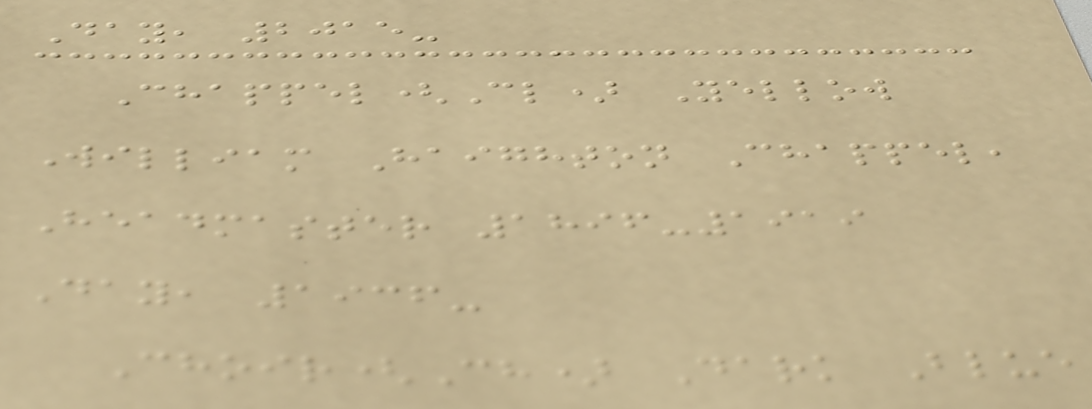Day, 2015-
Chappel(Cl) Yellow
William Haighton Chappel,
Headmaster 1896-1919
Day, 1936-
Choir(Ch) Dark Blue
